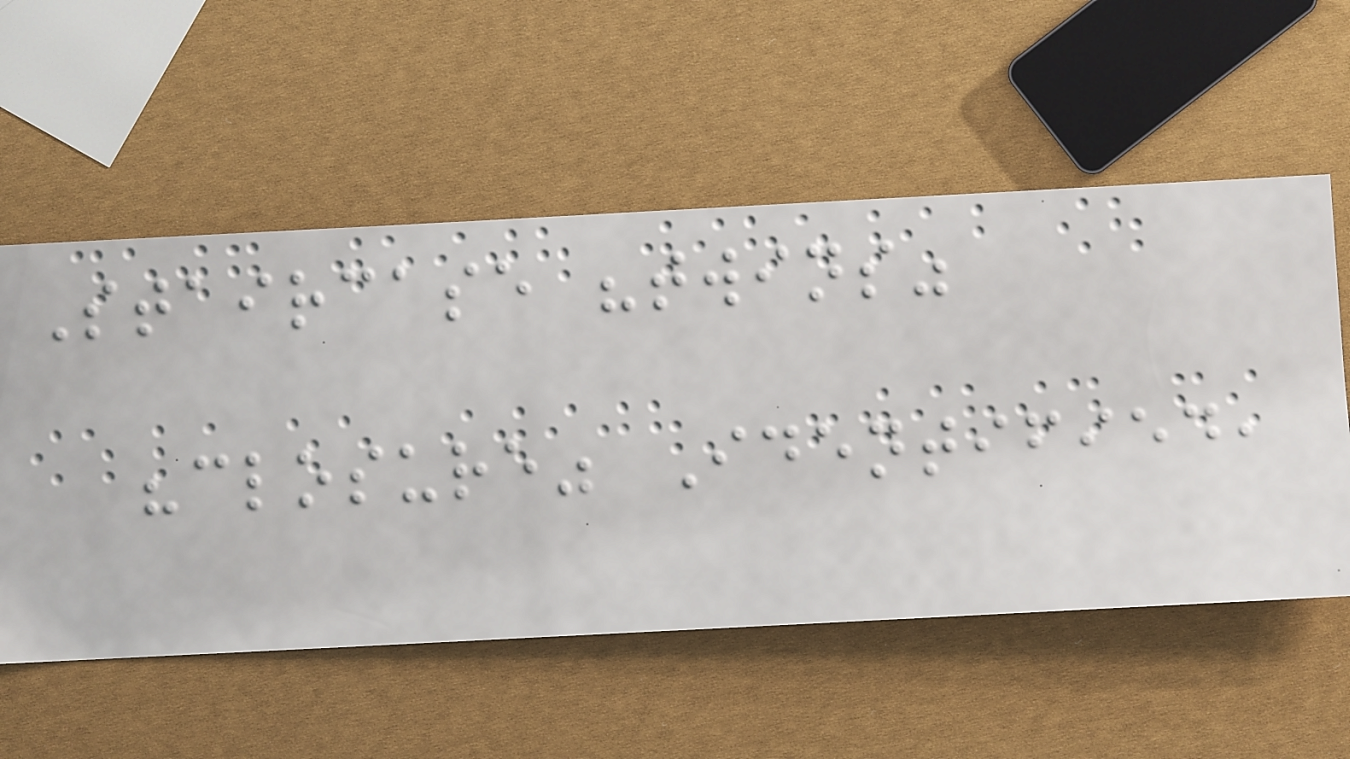Staircase "twins"
"closure" Identified,
